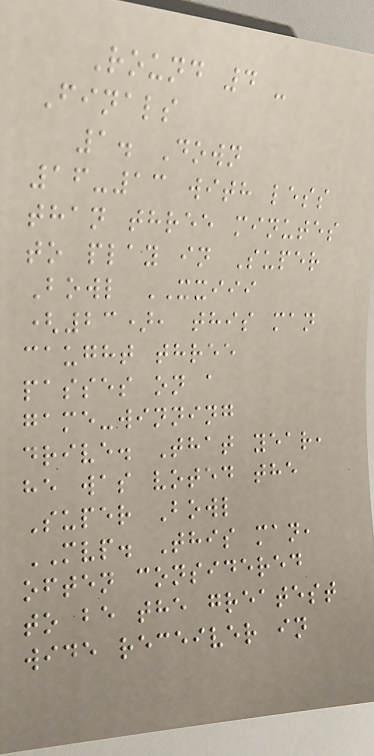Round 4 -
Finals
1. Down
16-13 with less
than three minutes
to play in Super
Bowl XXIII
(23), this man
caught three
passes on a
game-winning
drive. That year,
he was voted the
Super Bowl
MVP. This man,
often considered
to be the greatest
wide receiver in
